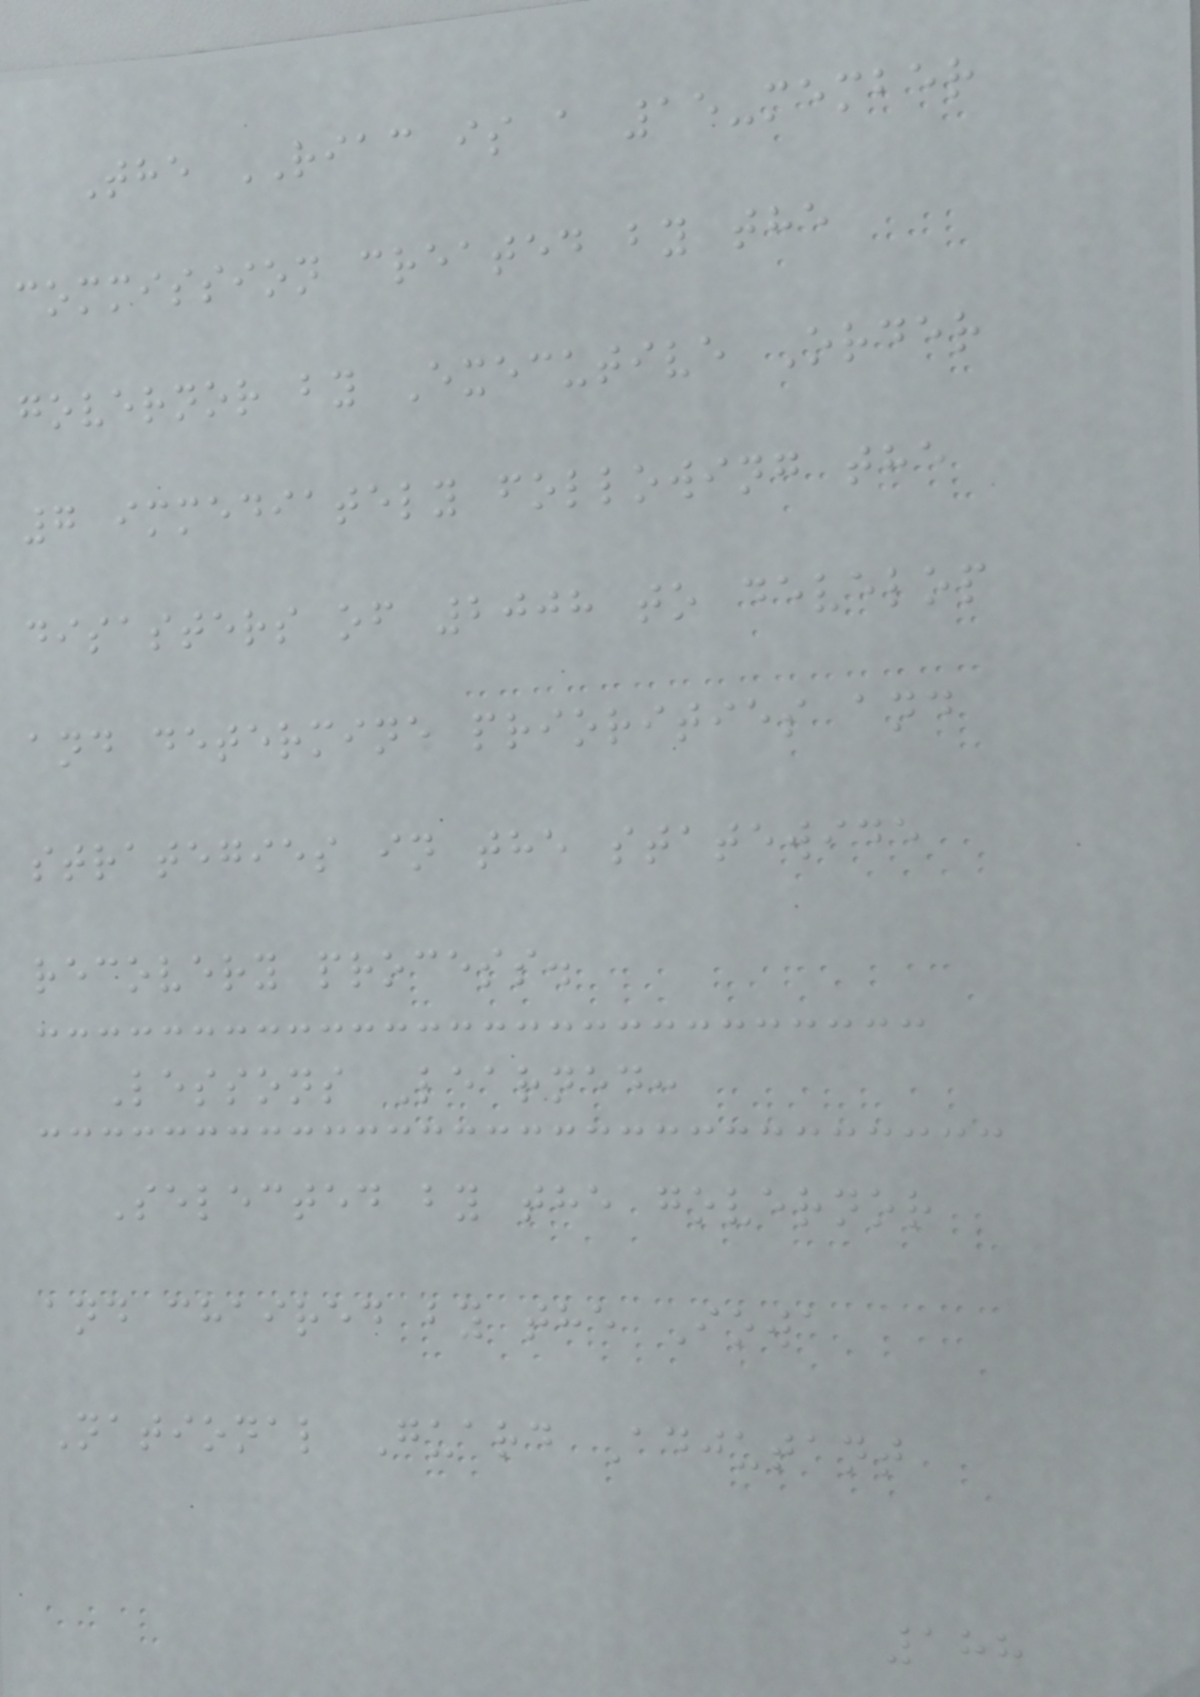The RIAC is a 15-member
commission created by the
governor by Executive Order
7 immediately following the
disasters of 2008 to develop
and determine priorities and
strategies in the statewide
recovery process.
Lessons Learned:
Selected by the governor
and chaired by the Iowa
National Guard Adjutant
188
